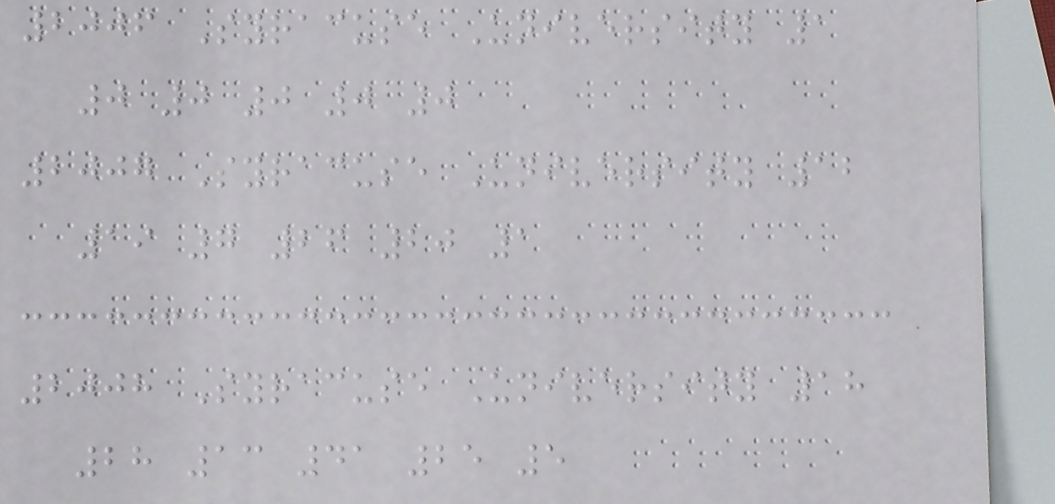2006 Syracuse University 1
0 0 0 0 0
2007 Syracuse University 12
19 7 26 20 1
2008 Syracuse University 18
28 13 41 25 5
